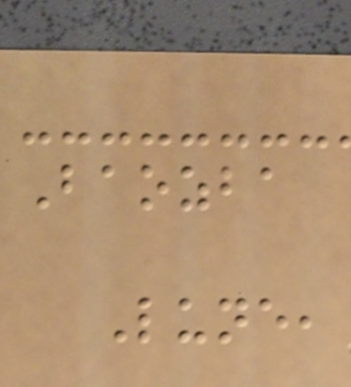Baozba
Lune,
